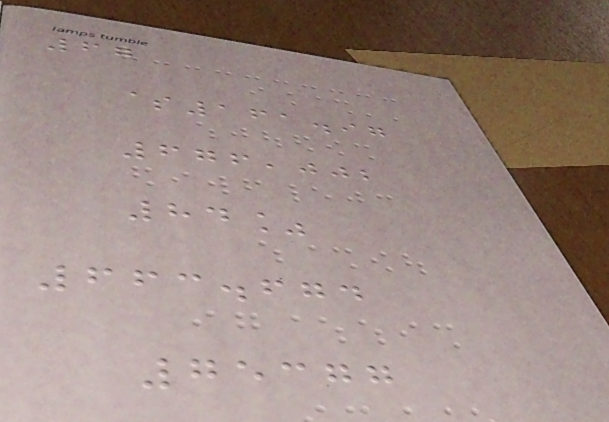67
$161.97
676,002
84%
663.674
75377
